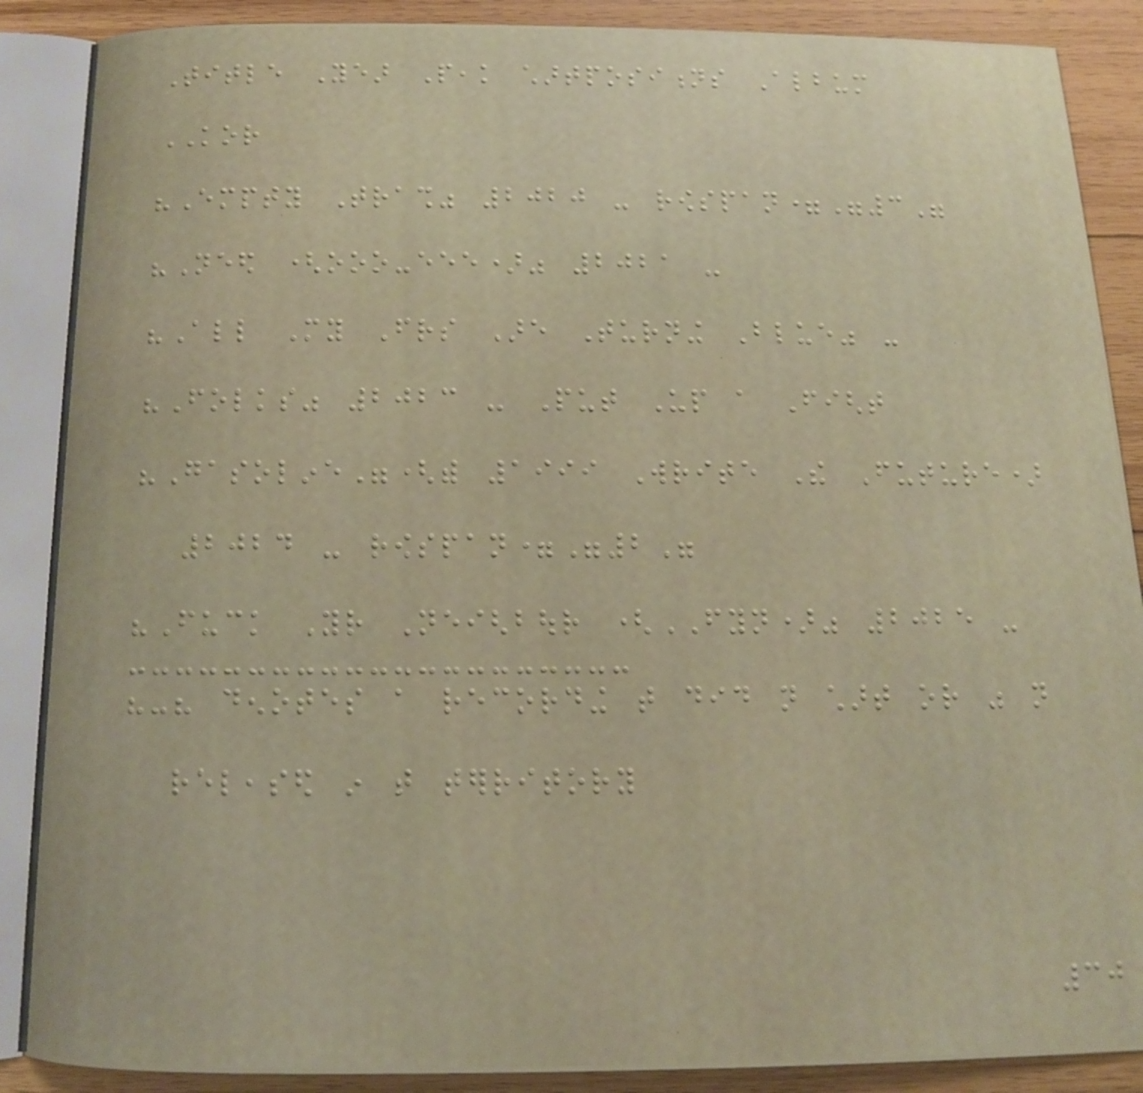Title Year Peak chartpositions Album
KOR
"Empty Trash" 2020 - rowspan="3"
"Need (ooo-eee)" 2021 -
"All My Friends Are Turning Blue" -
"Folks" 2023 - Put Up a Fight
"Gasoline"(with 1999 Write The Future)
2024 - rowspan="2"
"Fuck Your Neighbour (FYN)" 2025 -
"-" denotes a recording that did not chart or was not
released in that territory
30
